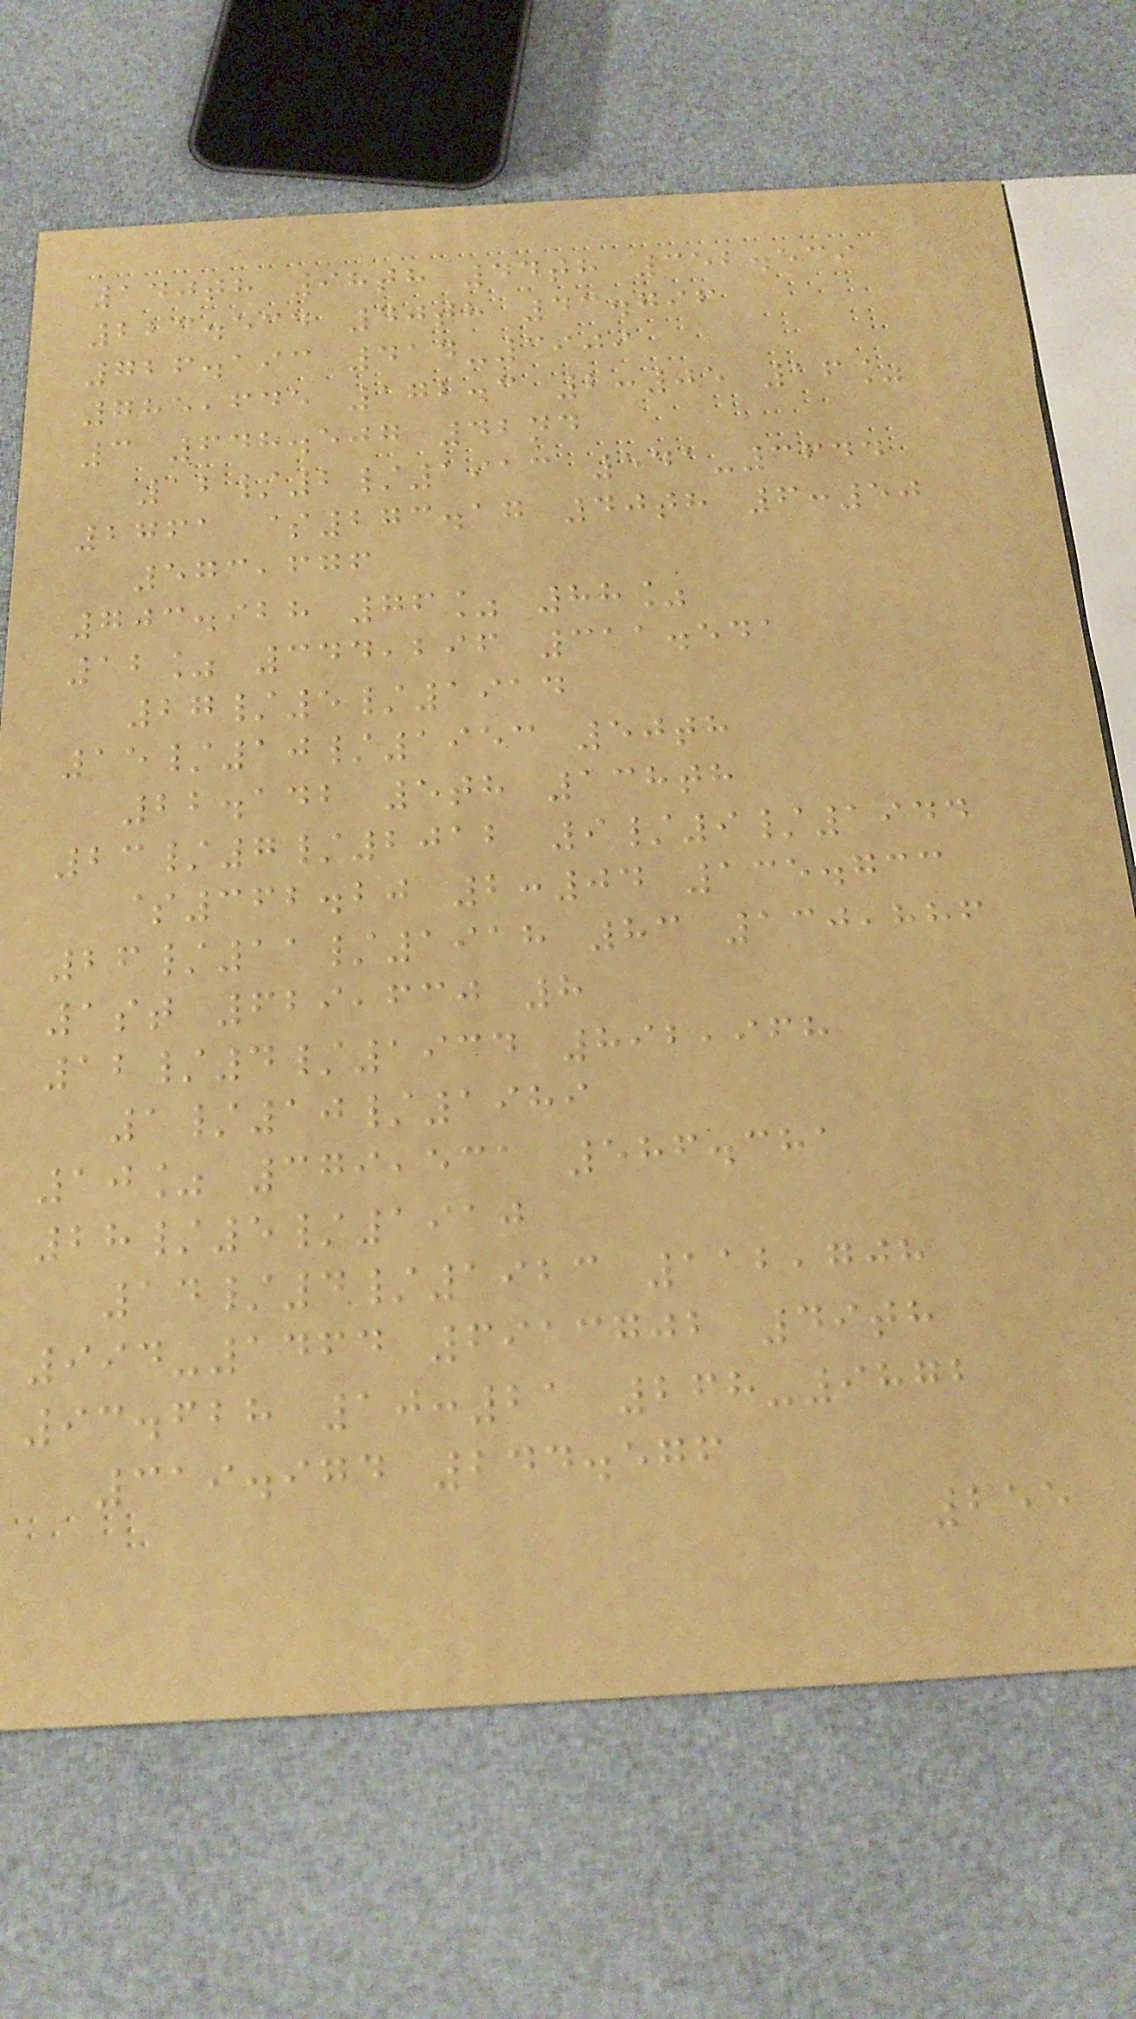140th 98th 44th 352.539
223.534 40th 43.796
726.193 414-3909
785,645 172.3 2:05 16%
3 648.507 42nd
12/2/1913 541-3644
2761 $273.17 40th 6:50
573,676
703.928 76% 88%
12% 344,296 311.541
27/5/1914
15/10/1953 50th
22.142 5th 138th
23/7/2012 9/9/1944
$362.20 2:04 135.733
26/11/1918 83 130,886
1st 629,630 8
12/4/1934 892,968
1/10/1989
10% 379,531 586.381
28/5/1910
14/4/1923 112,708
994-1464 6913702 49th
93.628 10:21 268-9872
319.974 244.576
255
